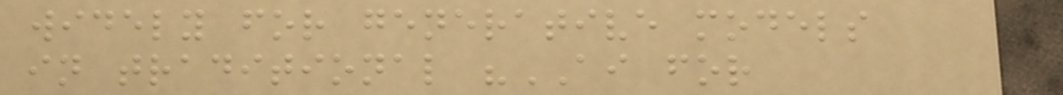widely for generative models
in traditional "AI for
